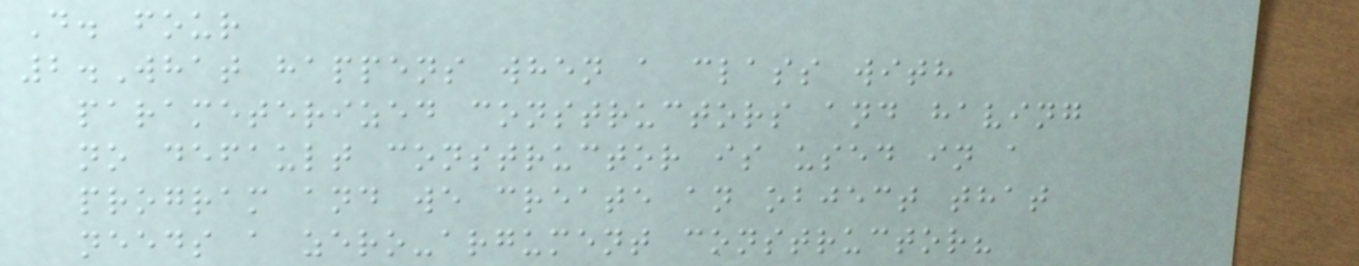D. four
2.What happens when a class with
parameterized constructors and having
no default constructor is used in a
program and we create an object that
needs a zero-argument constructor?
